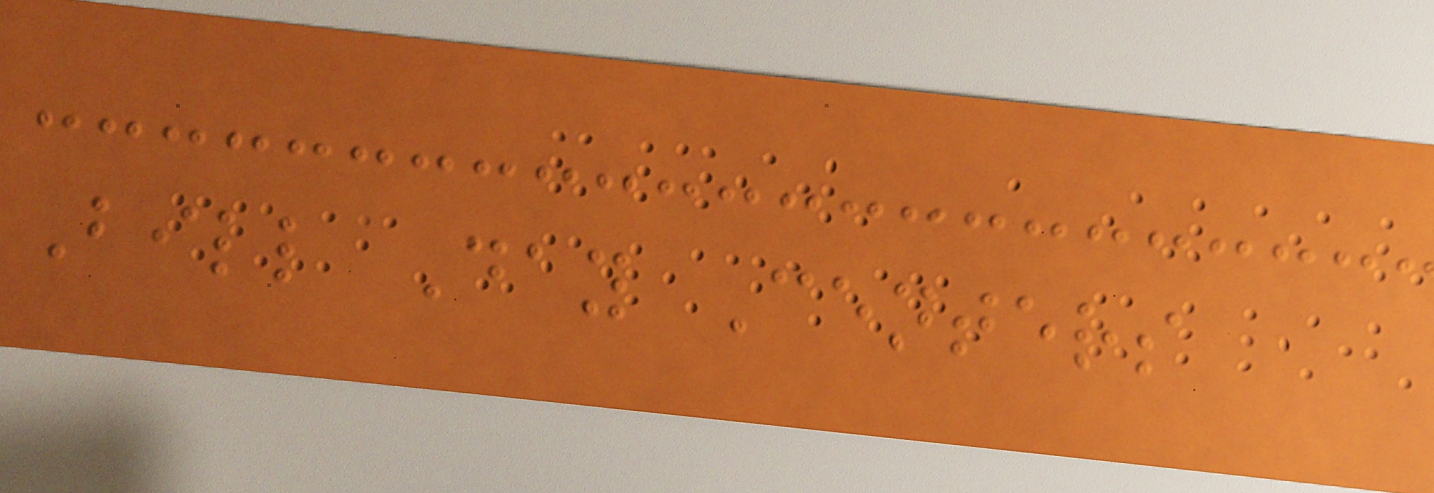Bill Day Centers
